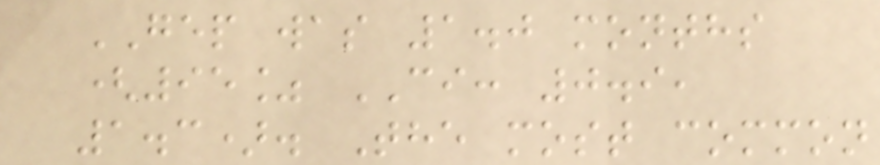GEP was 1.0 months
(95% CI: 0.9,
1.3). The most common
